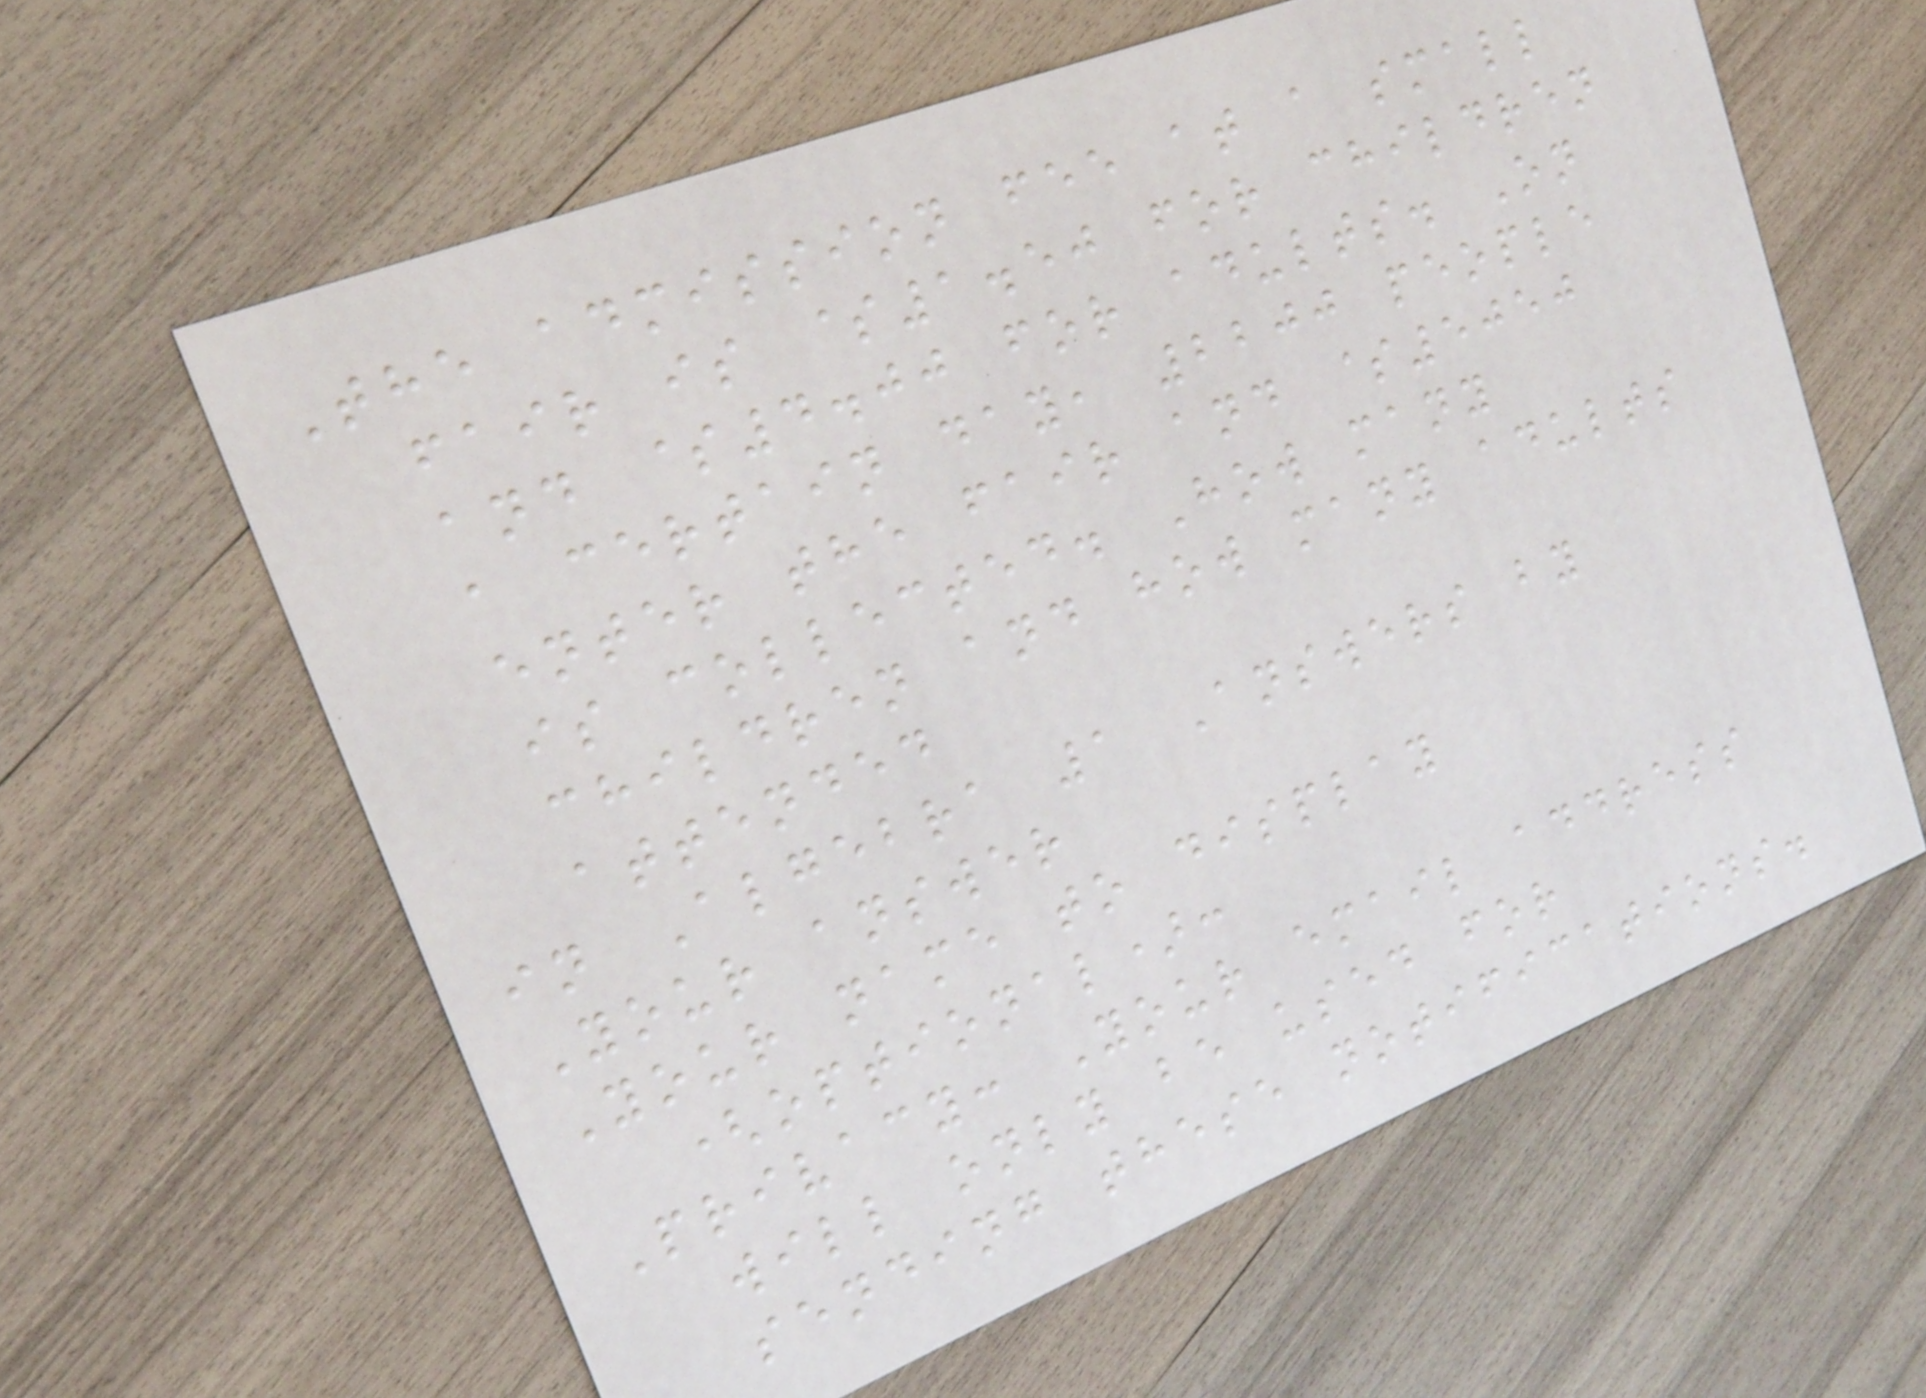The admission fee at a small
fair is $1.50 for children
and $4.00 for adults. On
a certain day, 2200 people
enter the fair and $5050
is collected. How many
children and how many adults
attended
in Algebra 1 Answers by
Your answer
Your name to display
(optional):
Privacy: Your email address
will only be used for
sending these notifications.
